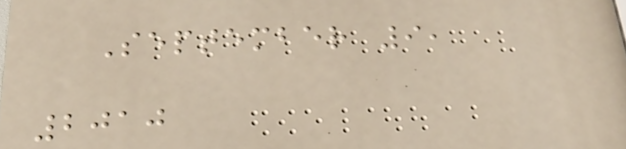September 9,
2010
